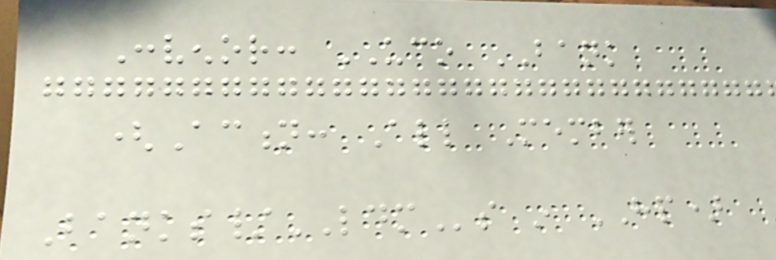Convenor: UCO BANK
(Action: All Member
Banks/LDMs in HP)
